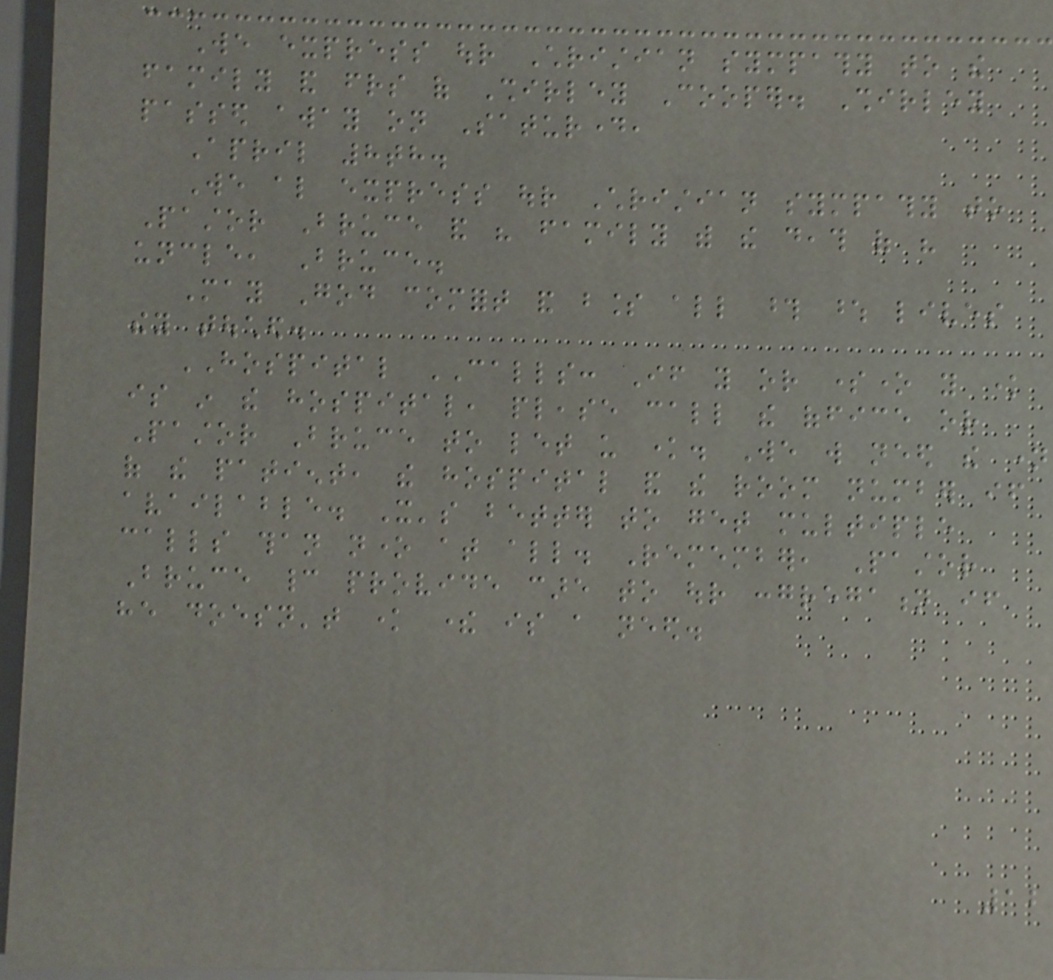We express our Christian sympathy to the
family and friends of Shirley Cooper. Shirley
passed away on Saturday,
April 8th.
We also express our Christian sympathy to
Pastor Bruce and his family with the death of his
uncle, Bruce.
May God comfort and bless all those whose lives
they touched.
HOSPITAL CALLS: If you or someone you know
is in the hospital, please call the office or
Pastor Bruce to let us know. We will need the name
of the patient, the hospital and the room number if
available. It's better to get multiple
calls than none at all. Remember, Pastor
Bruce cannot provide care to our congregation if
he doesn't know there is a need.
12
